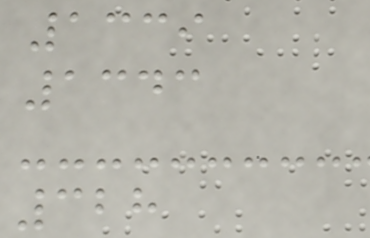1339
1343
328
